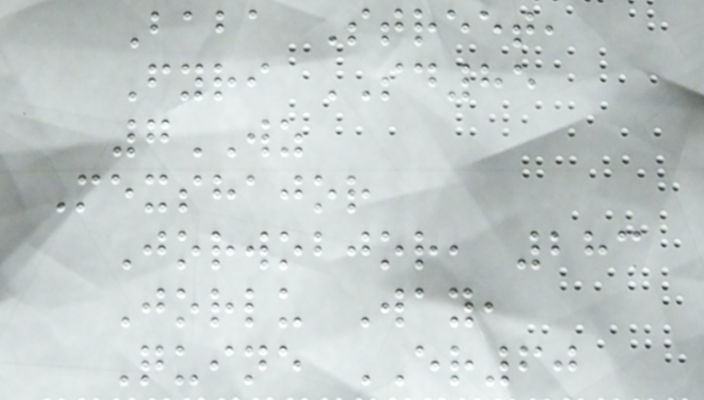Baba Street,
Fyri SD85
7WZ
Mexshajor
Jorwobjor, 283
Jorlu Way,
Quine ER60
